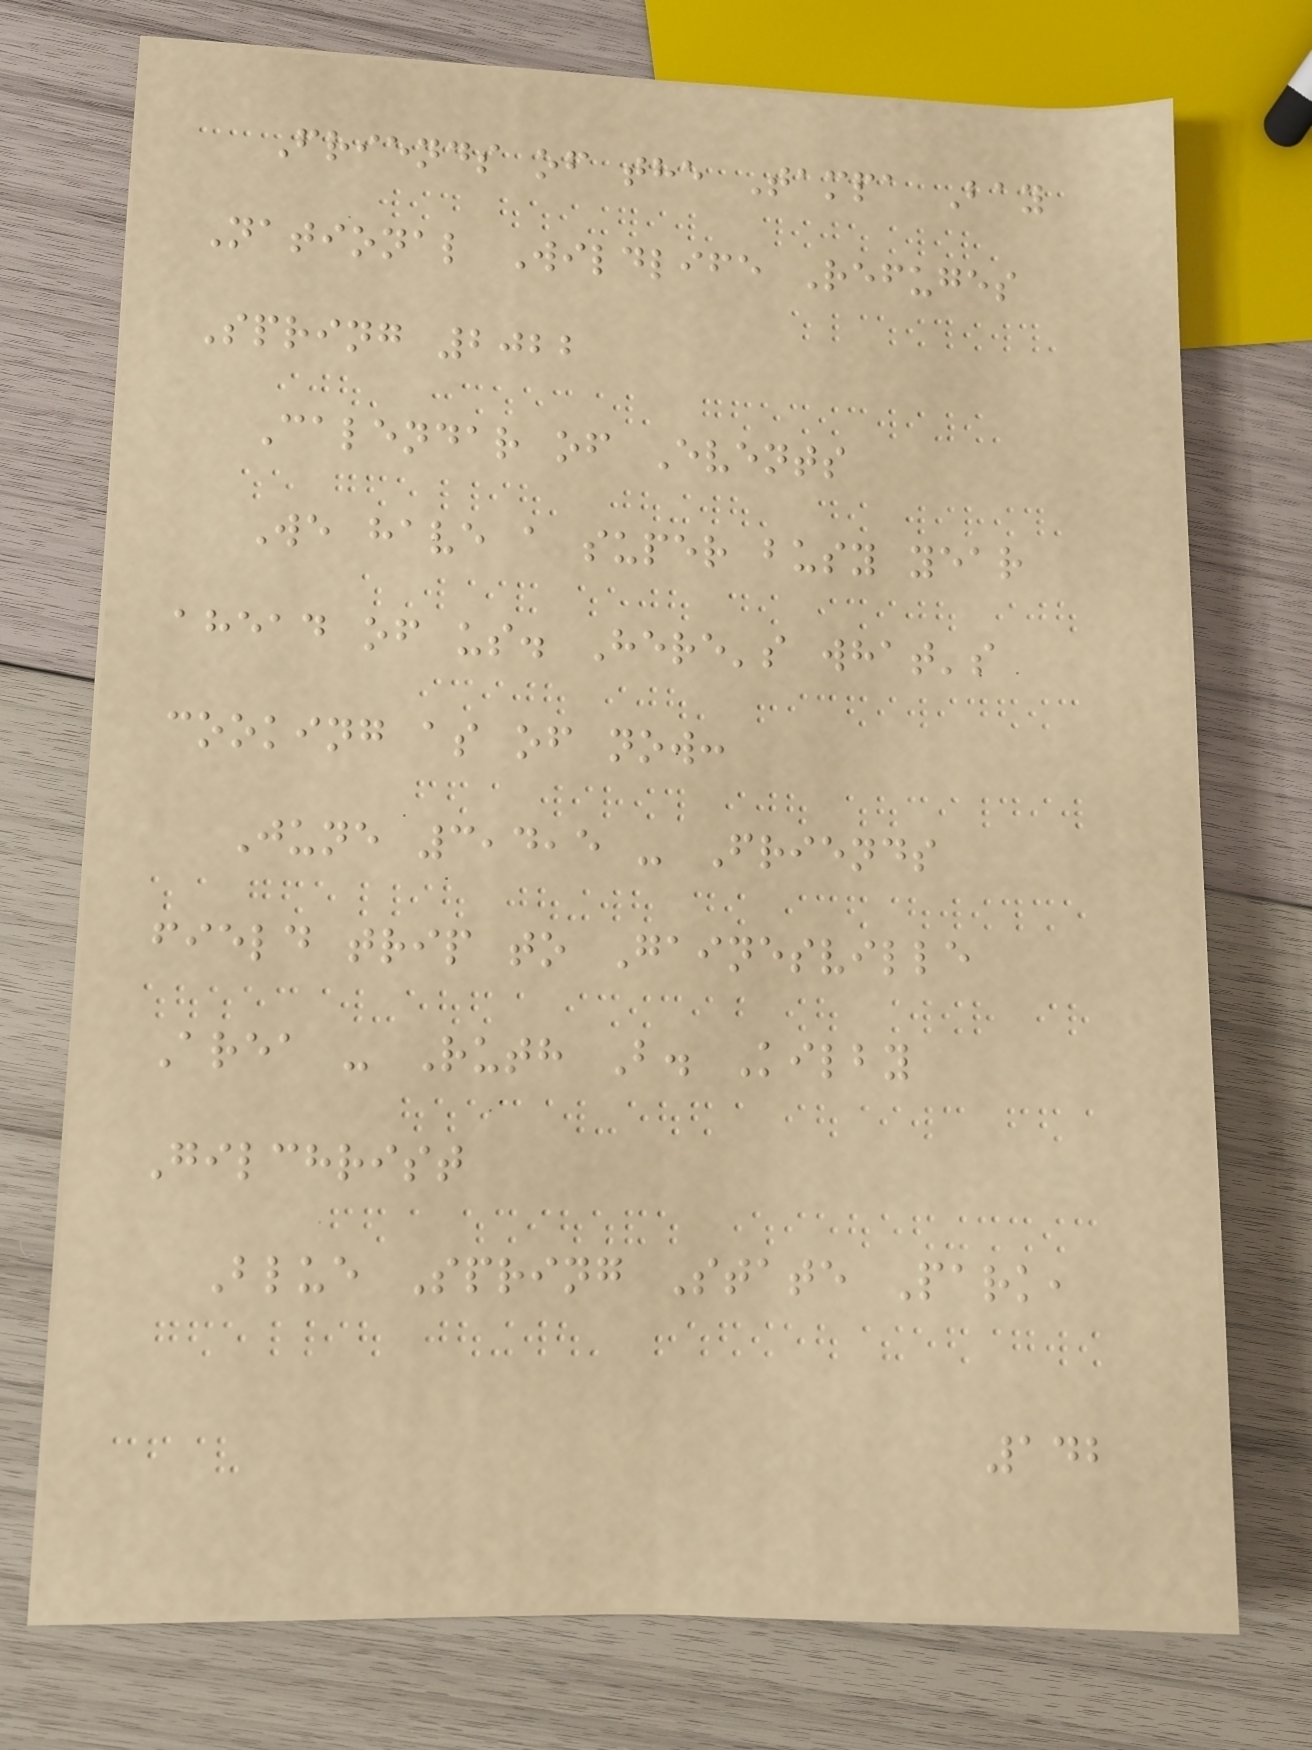Friends of the Tampa Bay
National Wildlife Refuges
Spring 2022
Calendar of Events
We have a super busy year
ahead of us. Here's what's
cooking as of now:
June 3,4,5 - Friends
field trip to Gainesville
Area - Ruth B. Kilby
Gilchrist
Blue Spring State Park,
142
